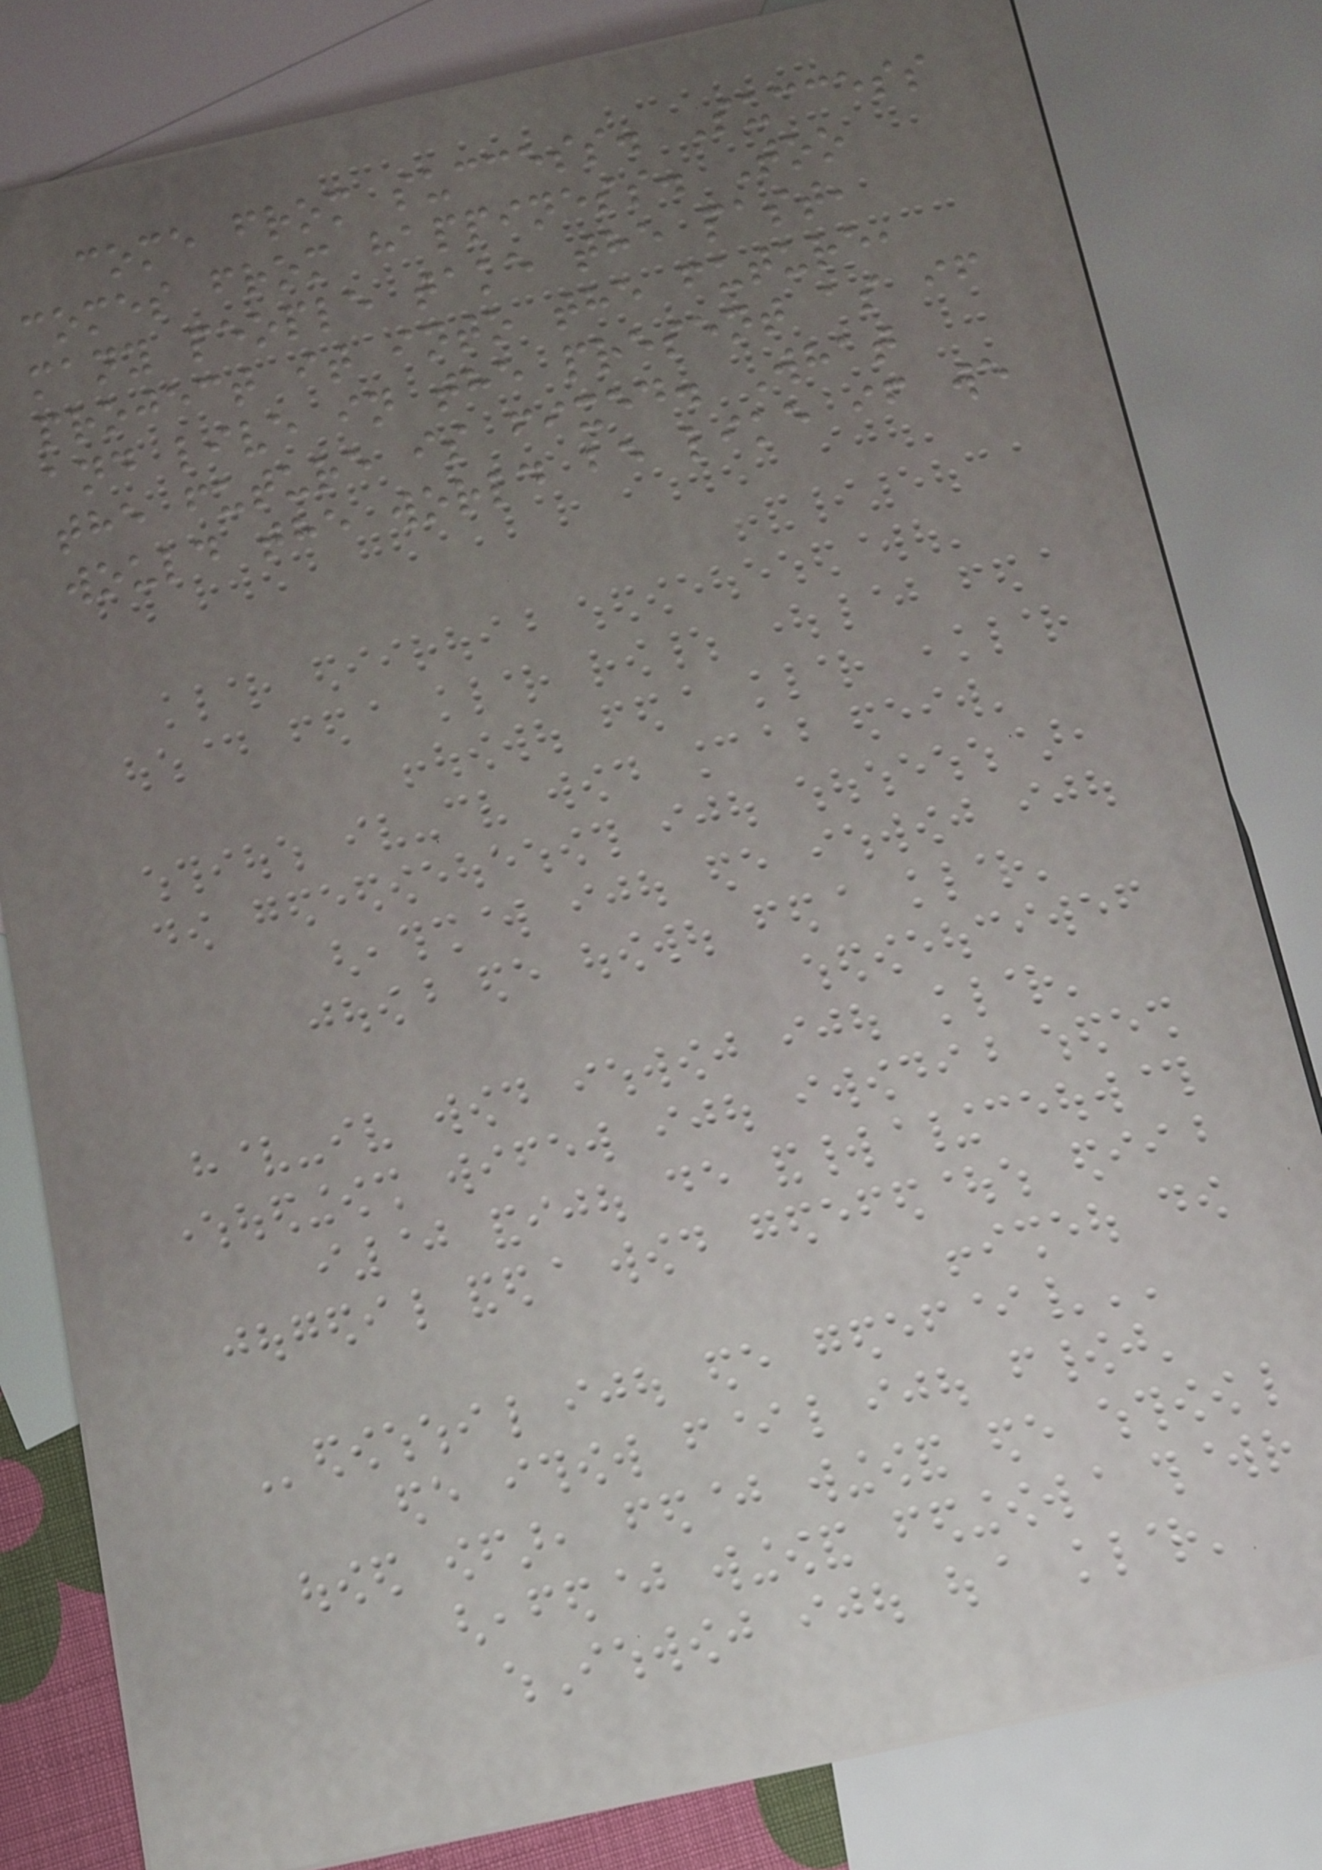come from success. Success
comes from happiness. Too
many people take the past,
project it into the future,
and live in the present as if
the future is fixed. What
would the world be like if we
